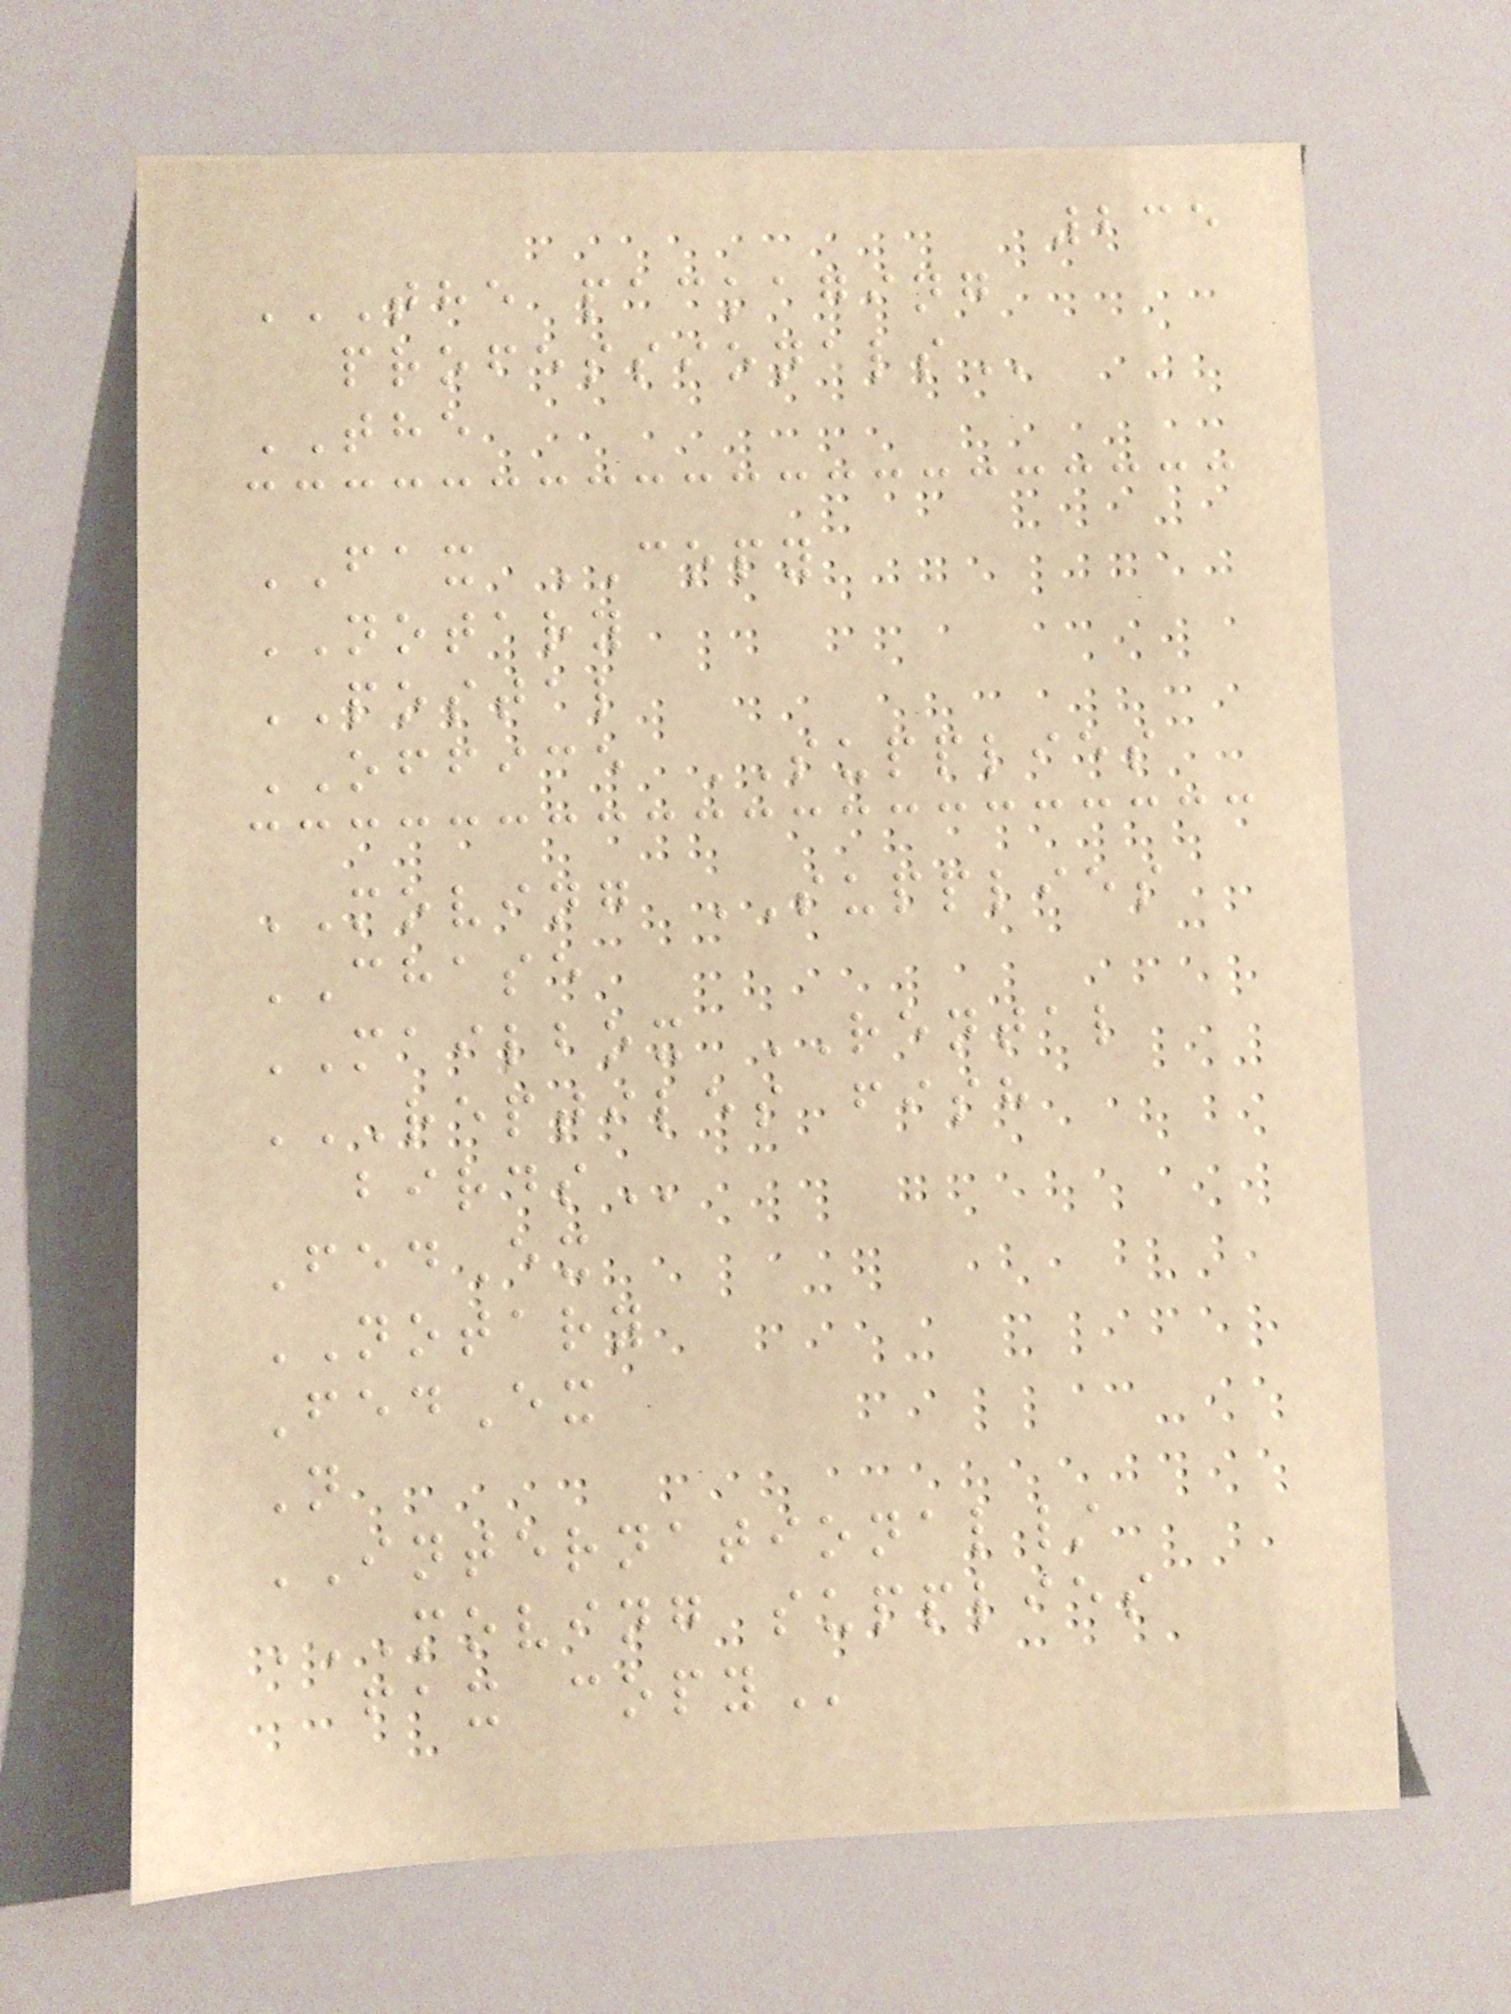235
THE PACKAGING
PROFESSIONALS
THE
FAX COPY
NOTARY
POSTAL
OFFICE SUPPLIES
MOVING SUPPLIES
CHASE
MAILBOX RENTAL
REPTILES FISH
BIRDS
FedEx
NOTARY
FedEx
N
INTERNATIONAL/
MOVING SUPPLIES
FAX COPY
